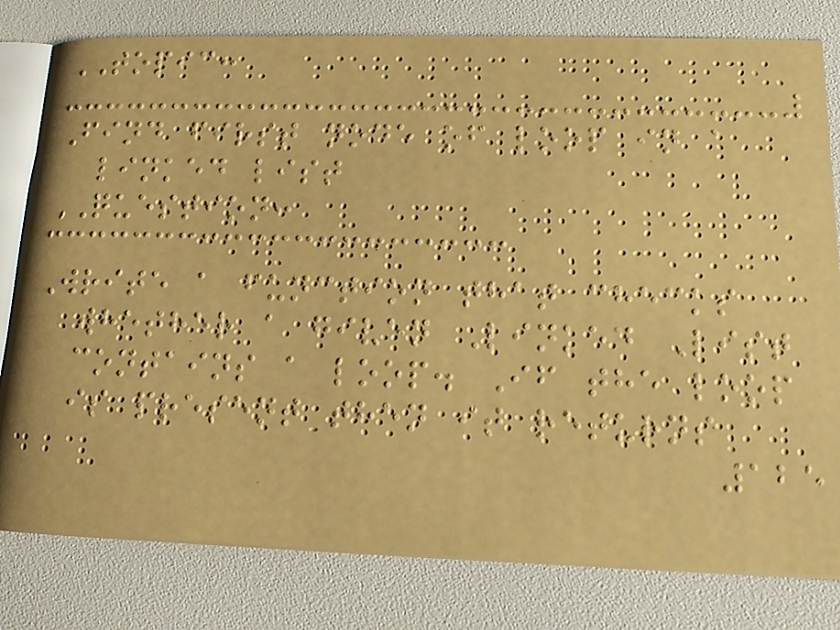TOPIC:
Find first node of loop in a
linked list
QUESTION:
Write a function that checks
whether a given Linked List
contains a loop. If the loop
is present then it returns
125
